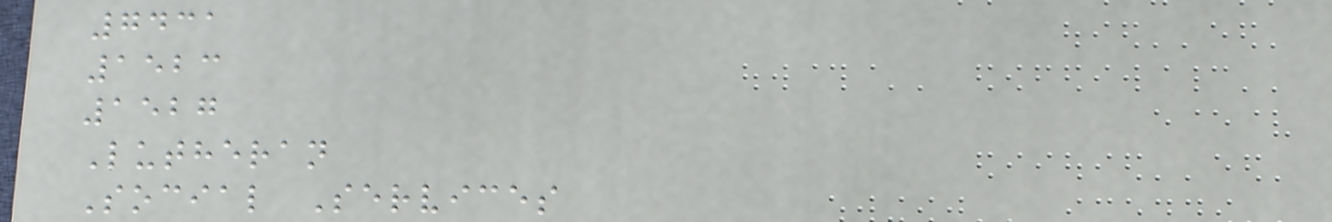7431
1523
1527
Lutheran
Social Services
